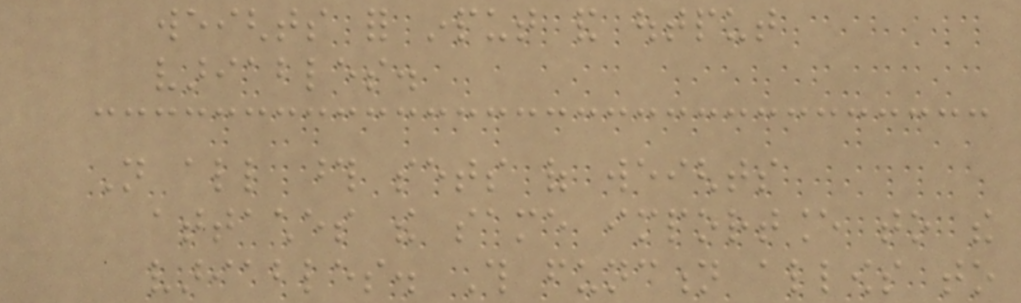weights for input and output
variables.
Not all those sets of weights
attaches the same importance to the
variables. This function allows to
